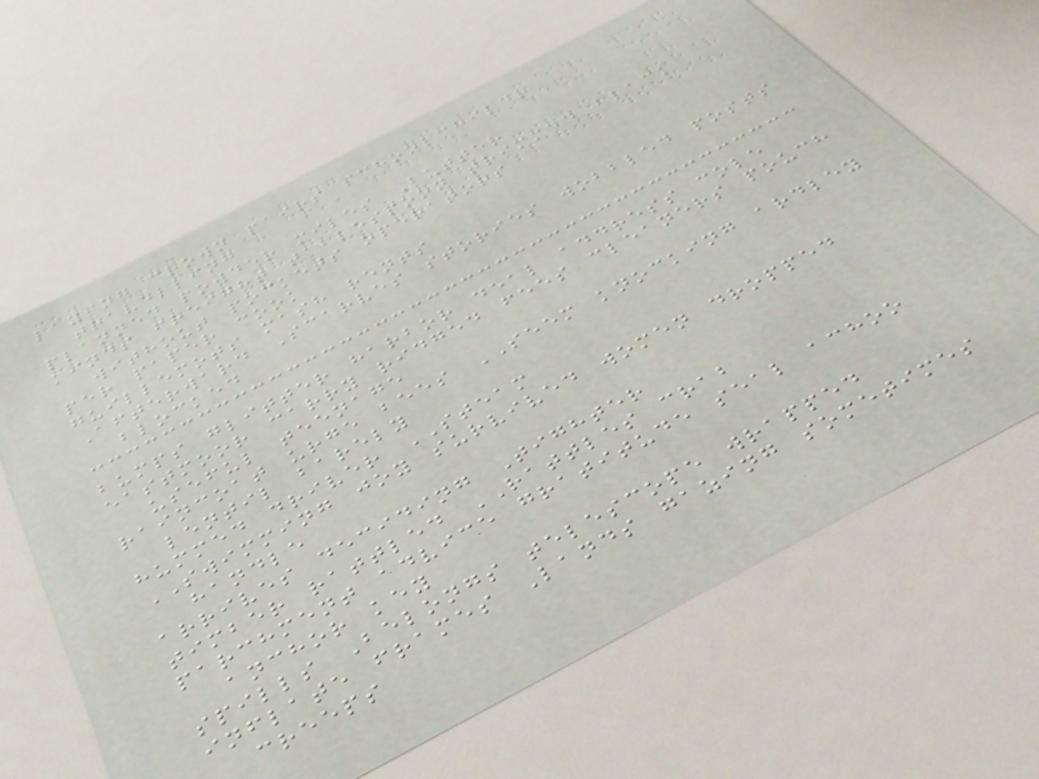laying crown pairs schoolchildr
travelling
planned powder miles Butter
kinds freight tablespoon trimmed black
without pockets operators
per paper cook
guillemots mash rents
Afterward Scarves stories wobbled posts
blocked
bumps glitter harbor deal address cole
eastmoor carry ridged fees cleaners pouch
useful teenage
raincoat urge bees SEEM knocking ardley
lentil barely
hummed driver STEAM
SWIMMING joy survived women dropped
handle
arrives deciding Tighter
timber rattled RATTLES crab
parchment advice gratitude seal achoo
anchor key
spills Belongs telescope wrapped
inflate frames Lands gazing sometimes
creeps
